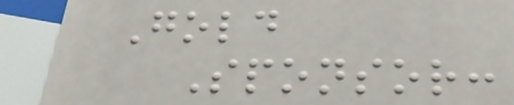Gold
Sponsor:
